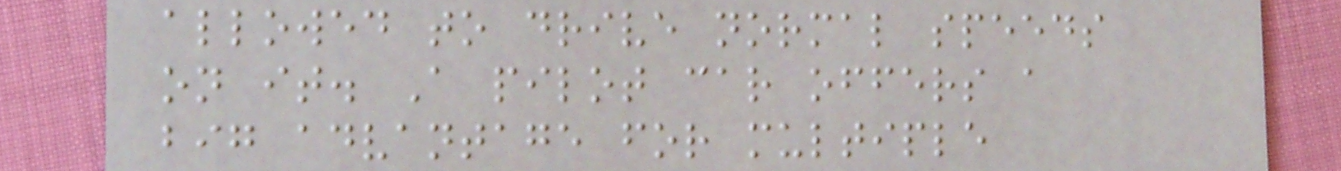allowed to drive normal speeds
on it. A pilot car offers a
big advantage for multiple
